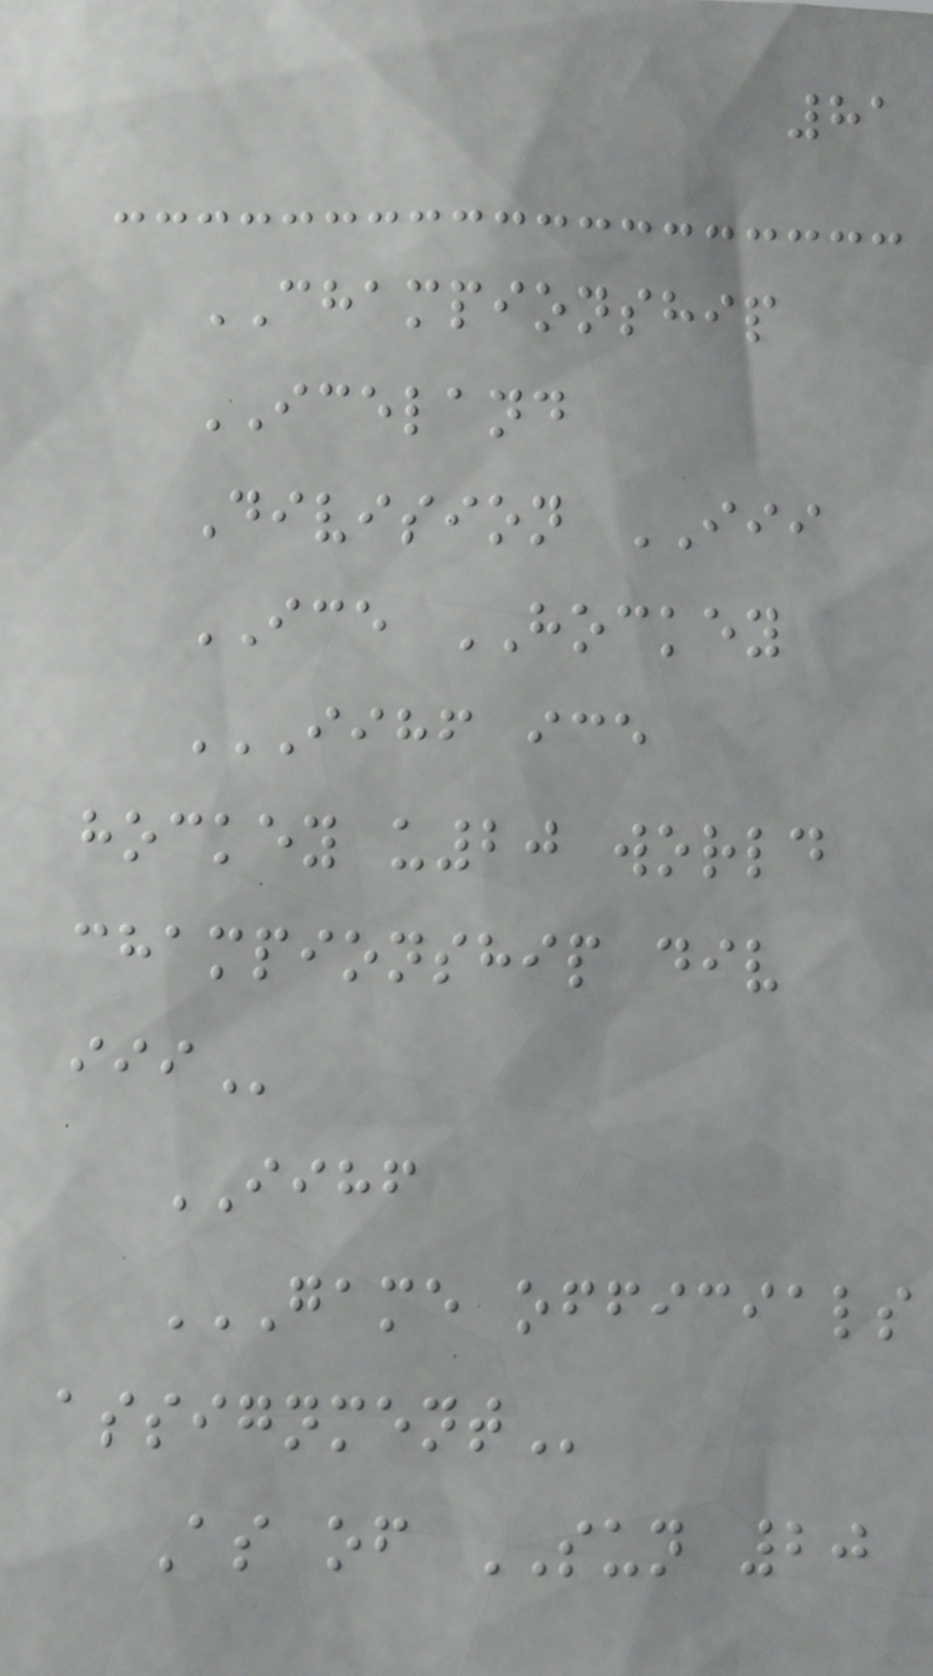81
CHAMPIONSHIP
ICELAND
Division III
ICE HOCKEY
IIHF ICE
HOCKEY U20 WORLD
CHAMPIONSHIP DIV
III
IIHF
GAME OFFICIALS
ASSIGNMENT
As of SUN 20
